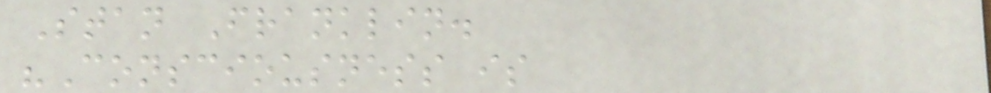Stan Franklin.
"Consciousness is
